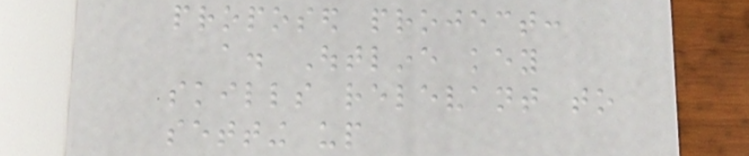proposed project:
a. Outline key
skills relevant to
setting up
